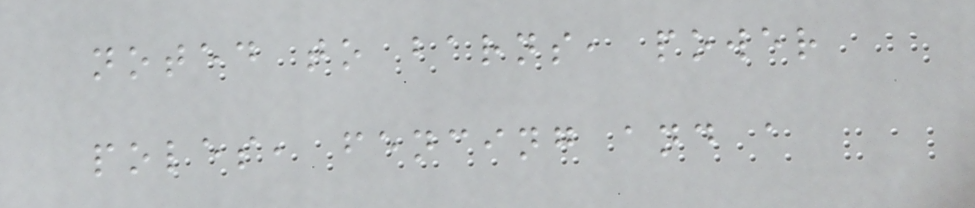noted to barns, power
poles, fencing and a
